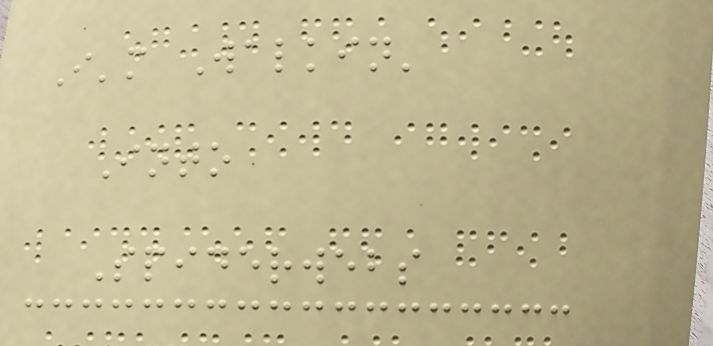I'm Walkin'
Into
Spiderwebs
